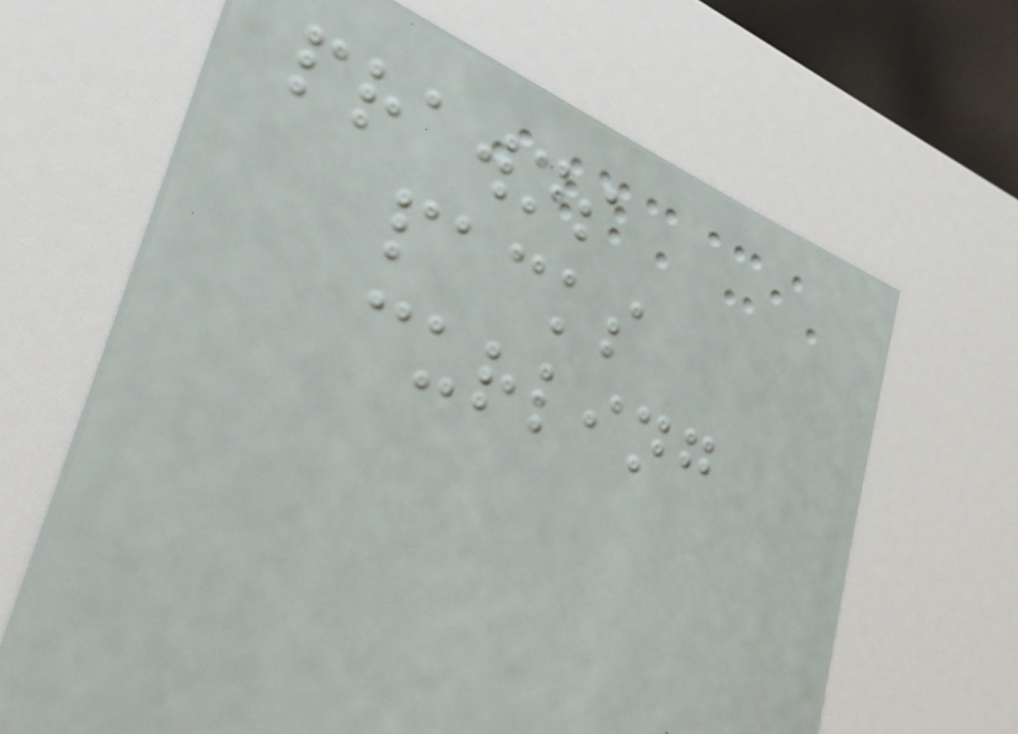prawns
packs
curling
